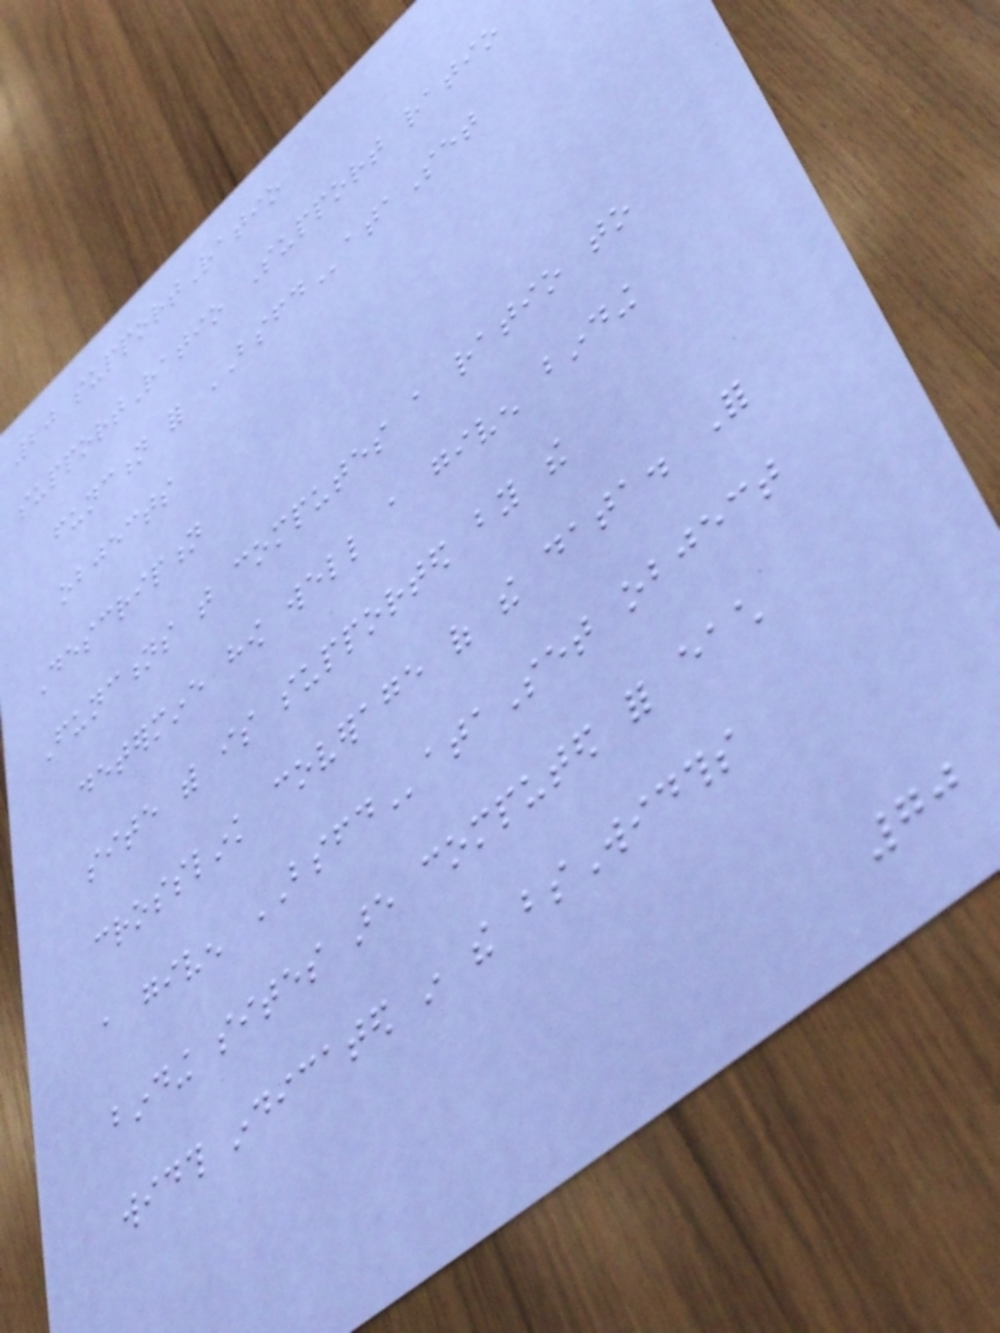20 supportRatio
supportRatio Support ratio
function for BSFDataSet
objects
Description
Functions that computes a ratio to
determine how well a given binding
site with is supported by the
crosslink coverage of the data. For
a given BSFDataSet object
binding sites are computed for each
width indicated in the bsWidths
70
